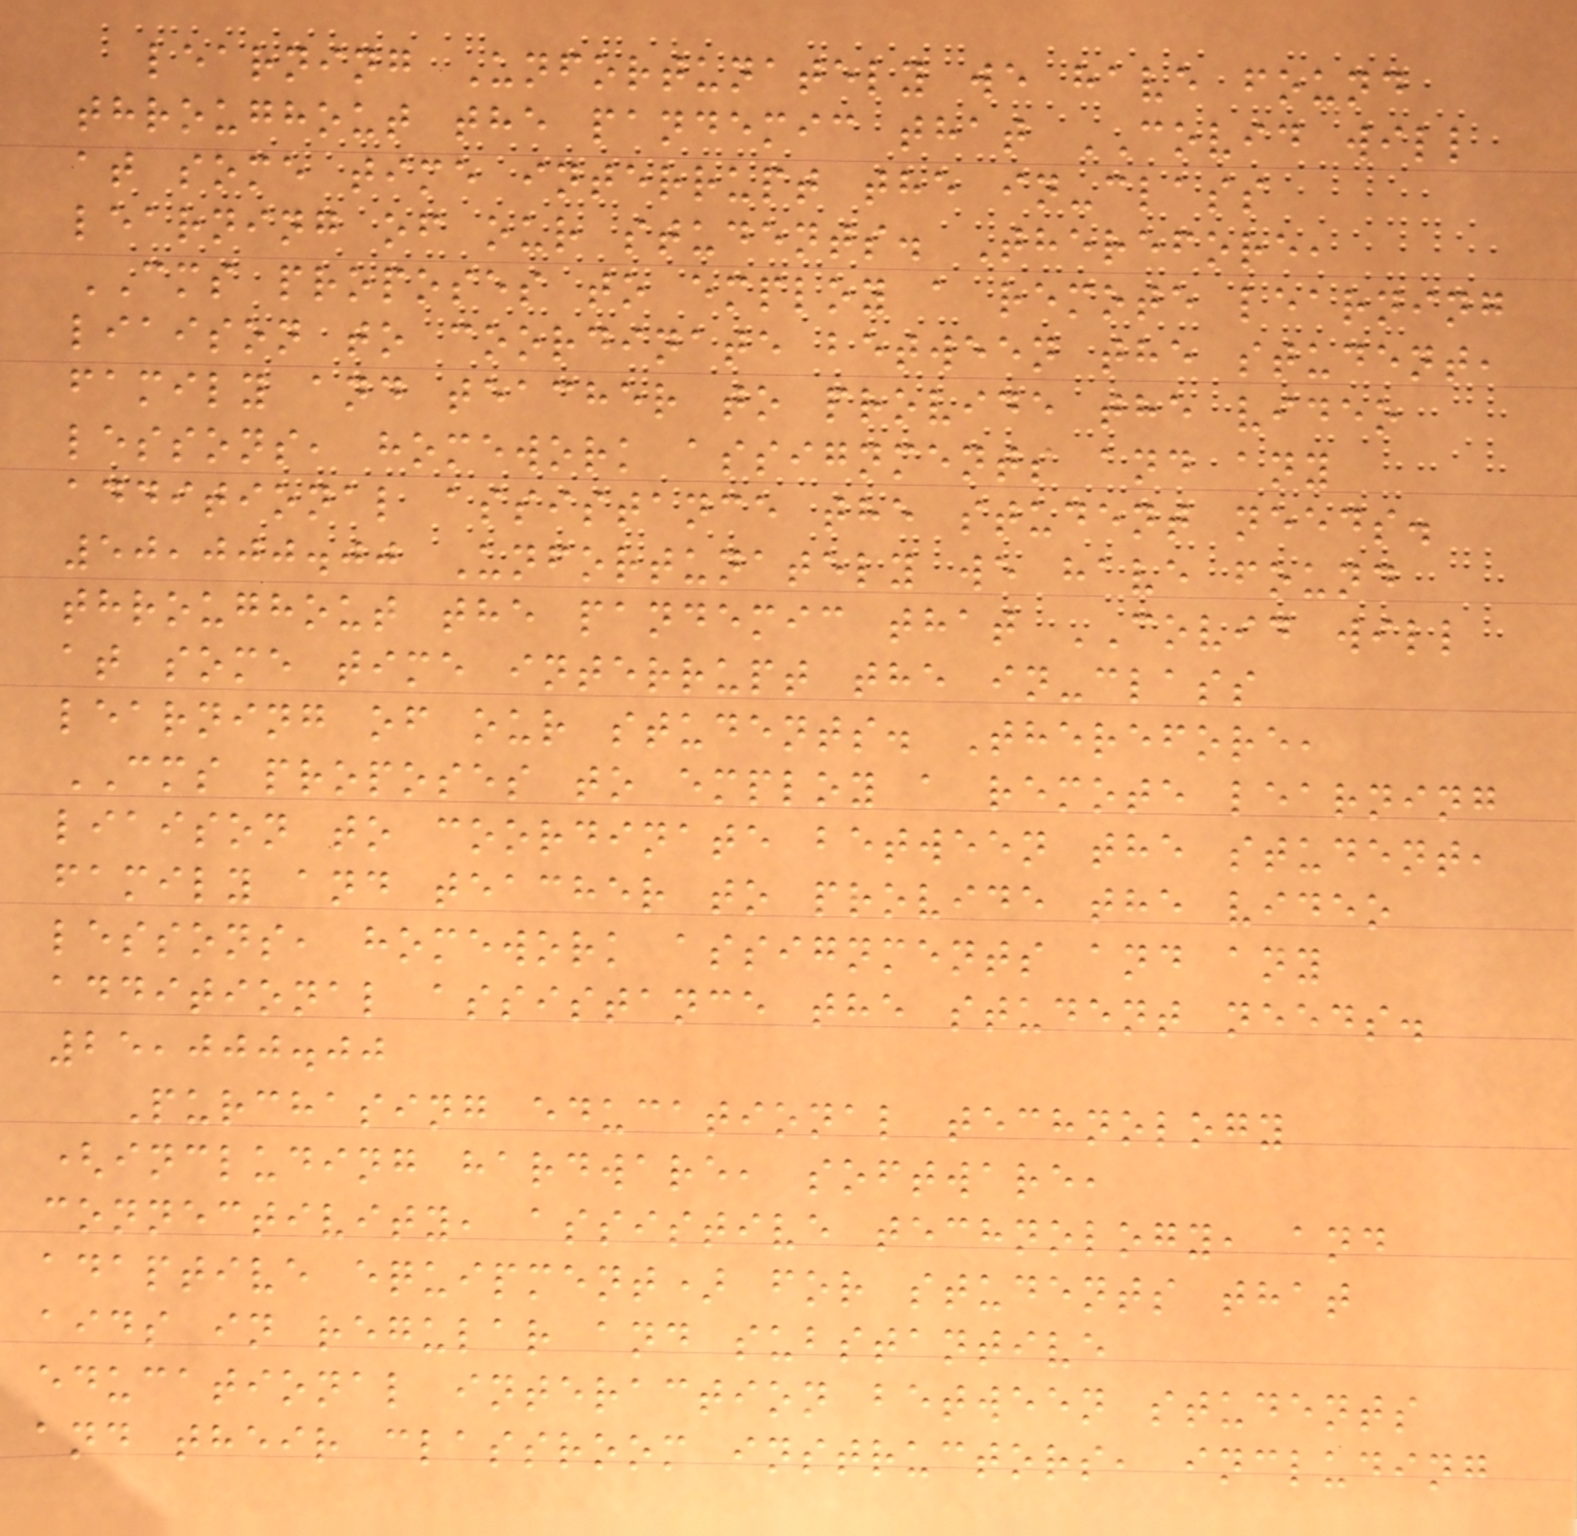learning Unfortunately we have found
throughout the pandemic that COVID will
at some time interrupt the in-class
learning of our students. Therefore,
CMS proposes to employ a remote learning
liaison to coordinate between the student,
family and teacher to provide the video
lessons, homework assignments and any
additional assistance the student needs.
50,000.00 Unfortunately we have found
throughout the pandemic that COVID will
at some time interrupt the in-class
learning of our students. Therefore,
CMS proposes to employ a remote learning
liaison to coordinate between the student,
family and teacher to provide the video
lessons, homework assignments and any
additional assistance the student needs.
25,000.00
Purchasing educational technology
(including hardware, software,
connectivity, assistive technology, and
adaptive equipment) for students that
aids in regular and substantive
educational interaction between students
and their classroom instructors, including
